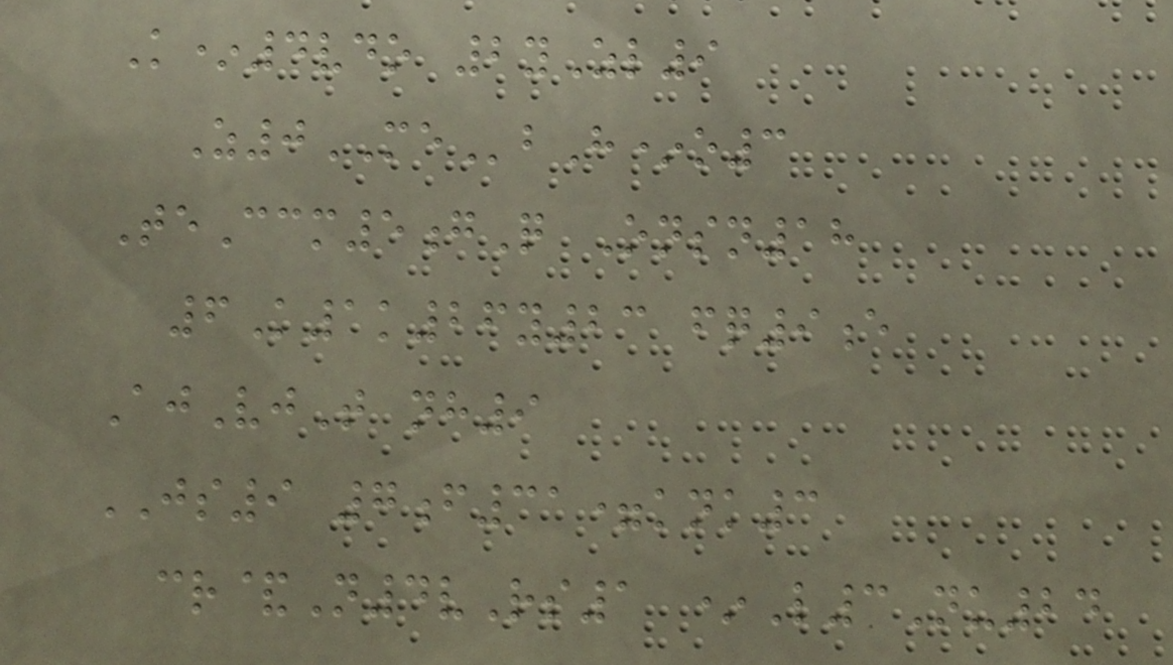K*4vdo 2yZl9
Z0MEbH*o3
TeCcm5gQ Onsn18
6K1k26y23 fq9e
AjVjT nh9
JS9 7f31=knk3
cr&N4vRs1 *L3Nu24
